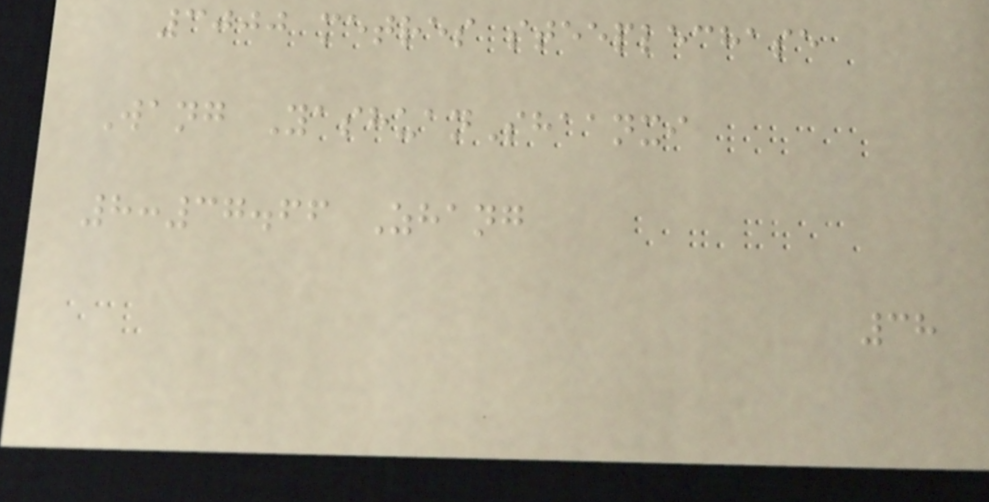3000 metres steeplechase
Wang YashuanShaanxi
8:37.66 Zhang
38
